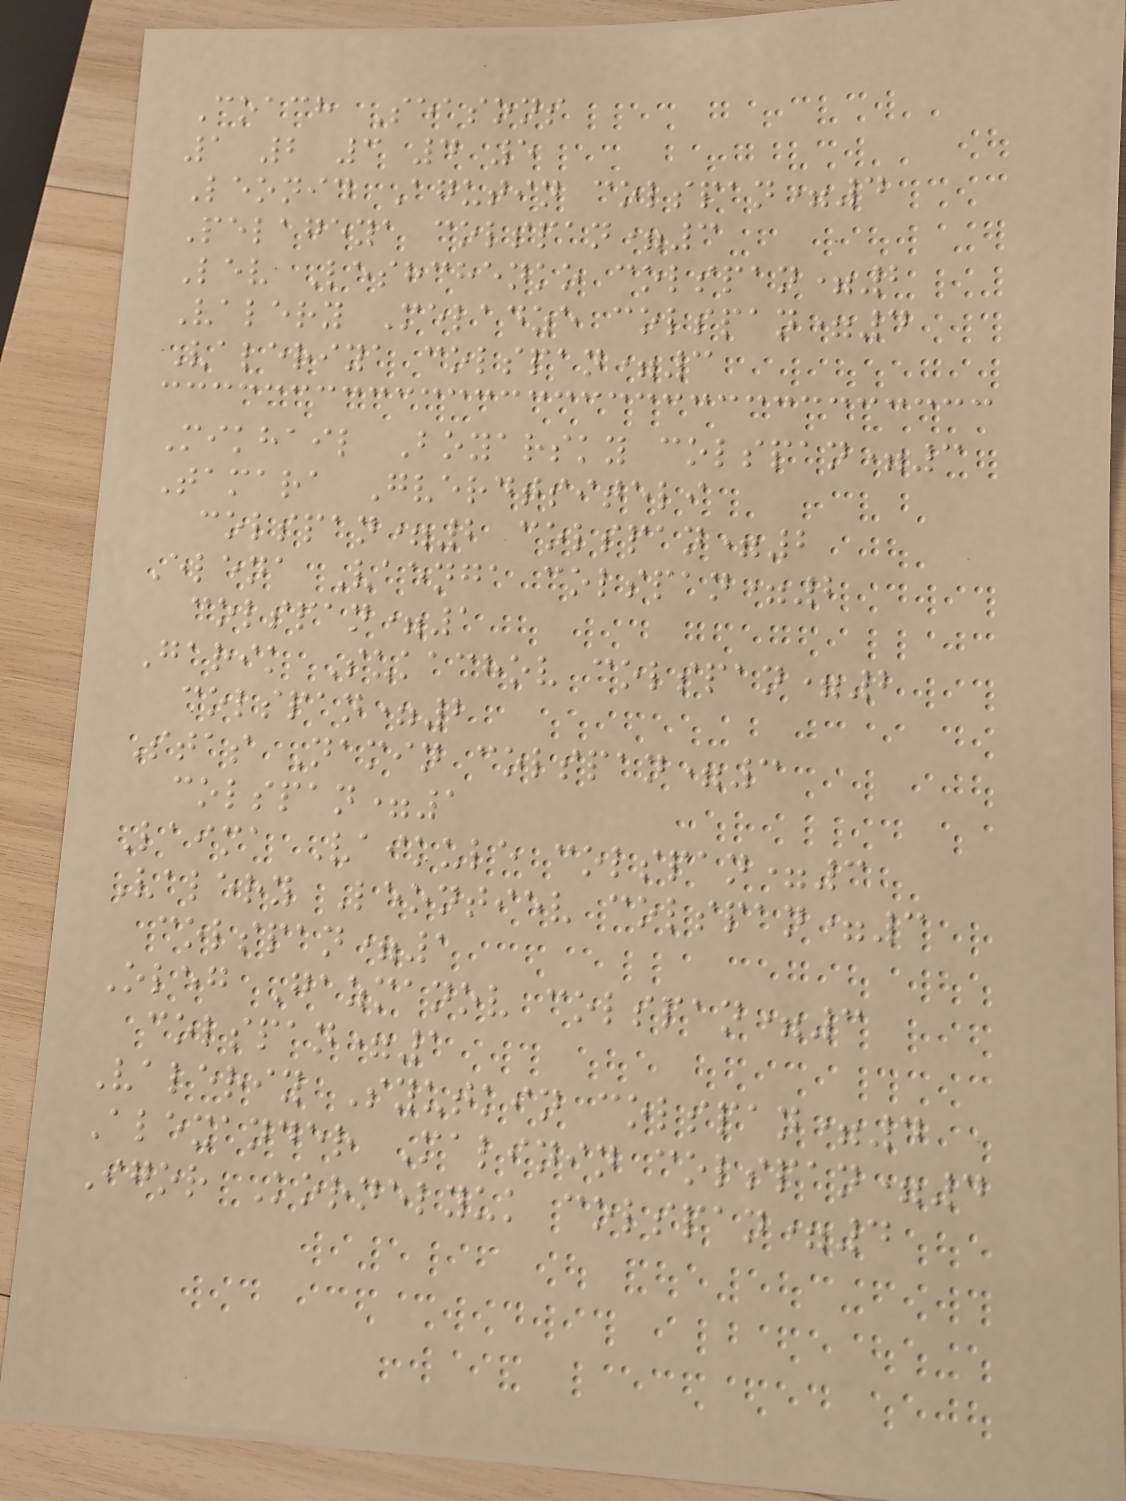Coach Seasons
1 2 3 4 5
Leonid Agutin colspan=4
Pelageya colspan=3
Lev Leshchenko colspan=2
Valery Meladze colspan=4
Valeriya colspan=3
Mikhail Boyarsky colspan=3
Tamara Gverdtsiteli
colspan=2 colspan=2
Elena Vaenga colspan=2
colspan=1
Garik Sukachov colspan=2
colspan=2
Stas Namin colspan=3
colspan=1
Laima Vaikule colspan=3
Valery Leontiev colspan=3
colspan=1
Oleg Gazmanov colspan=3
colspan=1
Valeriy Syutkin colspan=4
Alexander Malinin colspan=4
Igor Kornelyuk colspan=4
